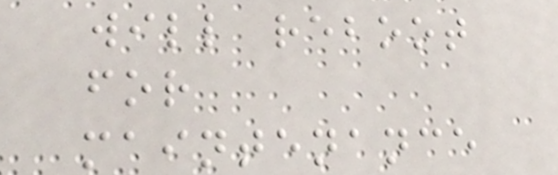will reboot
for
maintenance
